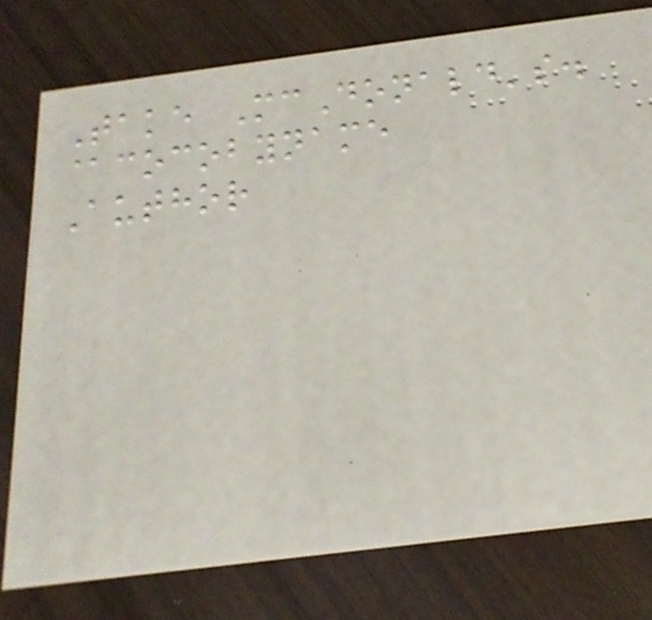Take McDonald's.
@cocobyname
Author
